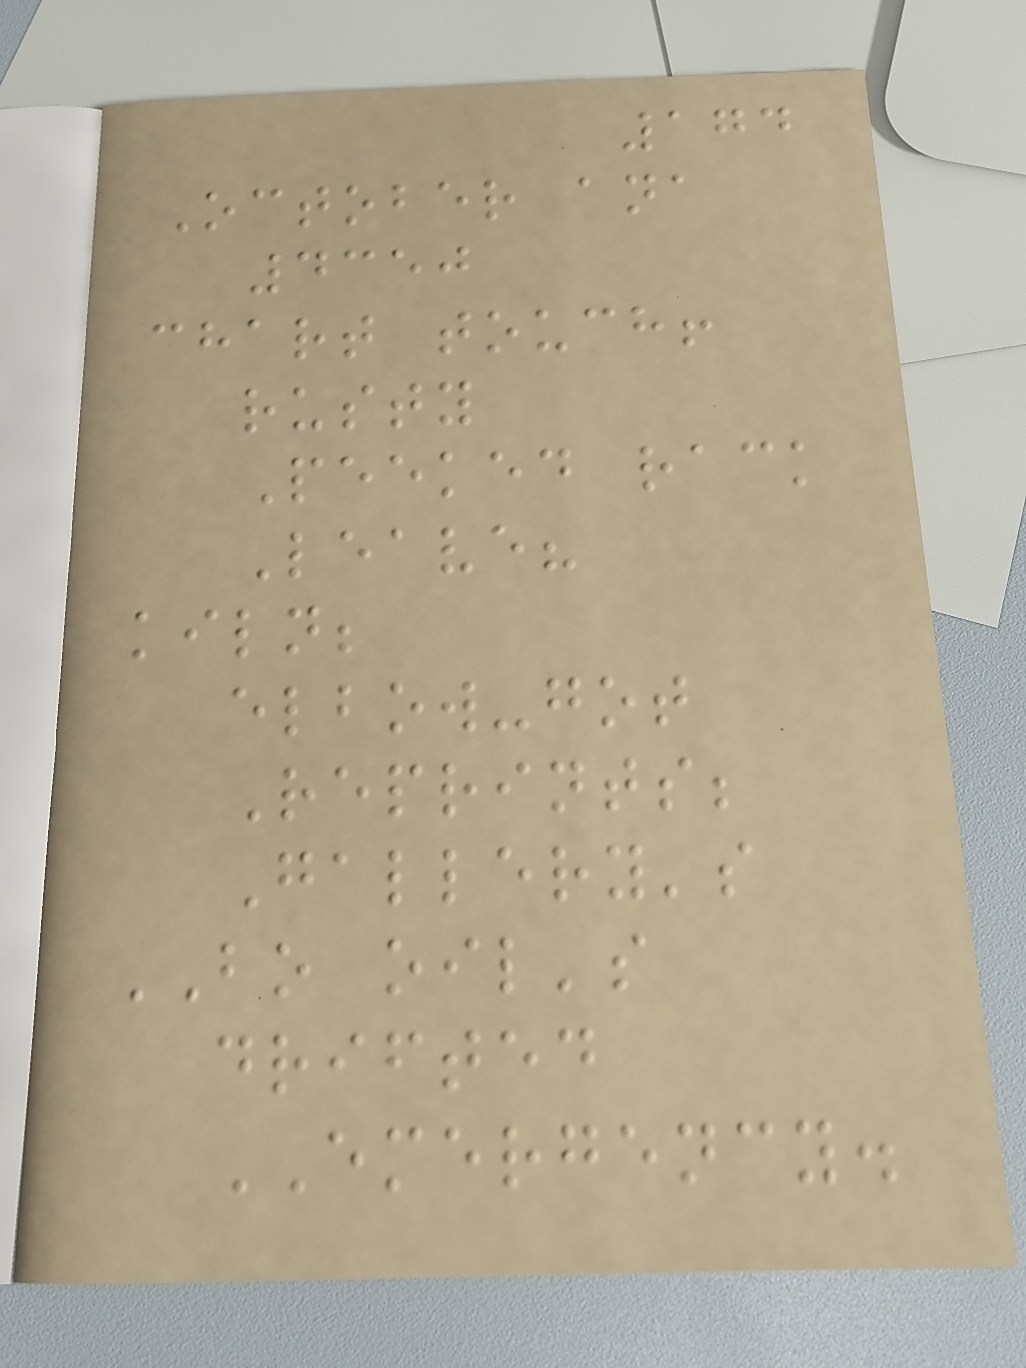174
October ana
4350
chart touch!
rusty
Peeked rack
Leave?
kiln;
elbow-got
Reprints;
Gallery's
BO oil's
drifted
EMERGENCY.
